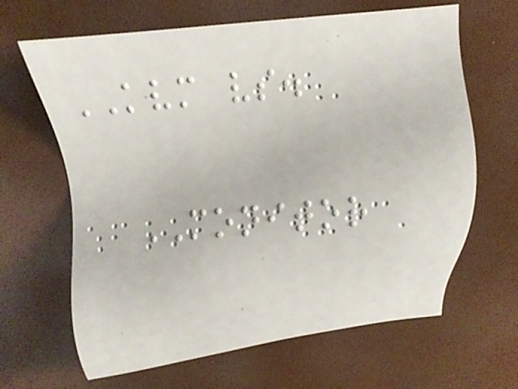KVM vs.
MONITOR
